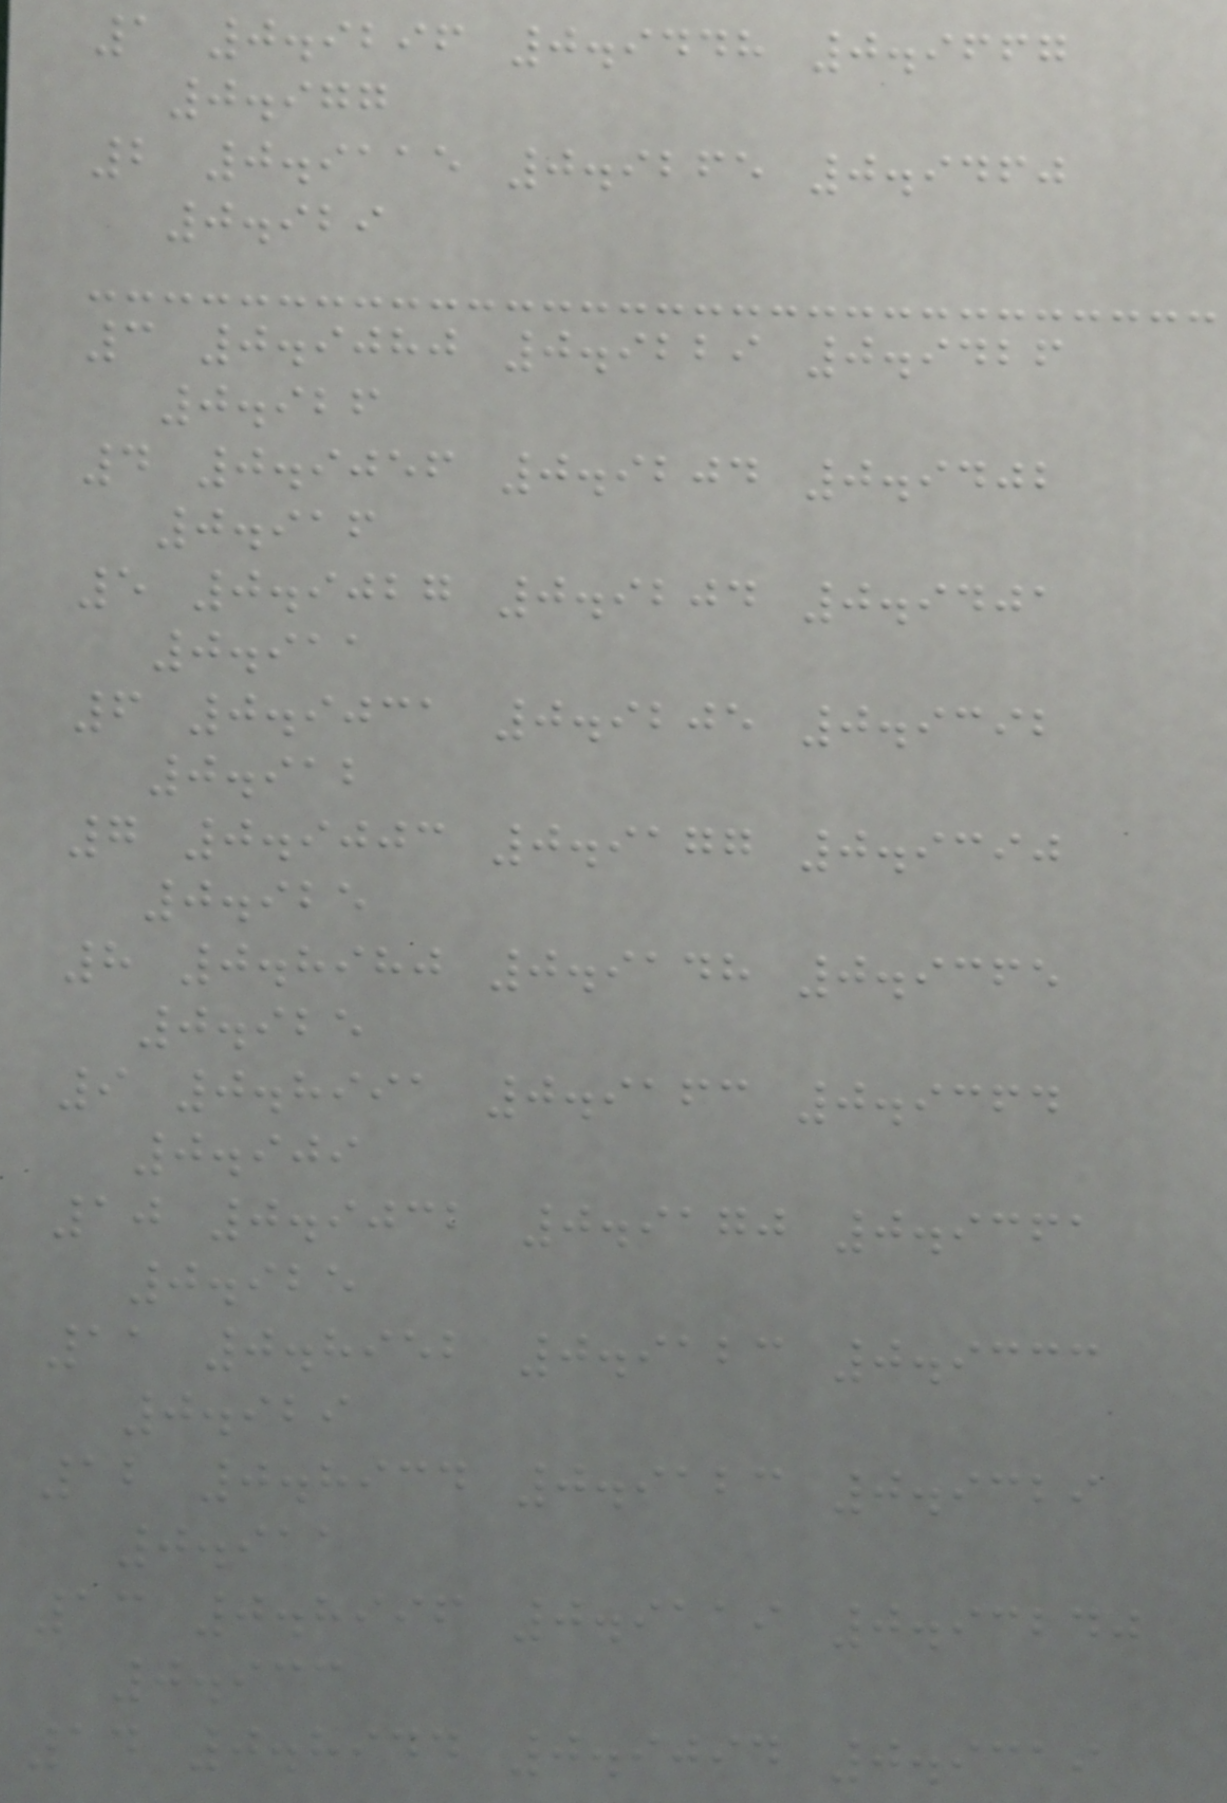1 0.9296 0.9448 0.9667
0.977
2 0.9115 0.9265 0.9460
0.929
3 0.9080 0.9229 0.9426
0.926
4 0.9056 0.9204 0.9402
0.916
5 0.9027 0.9204 0.9401
0.911
6 0.9031 0.9205 0.9392
0.912
7 0.9003 0.9177 0.9390
0.925
8 0.8980 0.9148 0.9365
0.925
9 0.8991 0.9163 0.9364
0.909
10 0.9032 0.9170 0.9361
0.925
11 0.8952 0.9123 0.9333
0.929
12 0.8934 0.9123 0.9329
0.911
13 0.8996 0.9119 0.93240
0.933
14 0.8944 0.9094 0.9319
